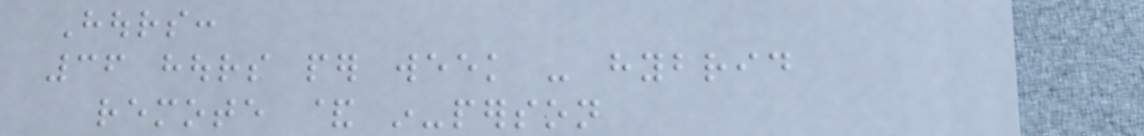Hours:
36 hours per week - hybrid
remote & in-person
